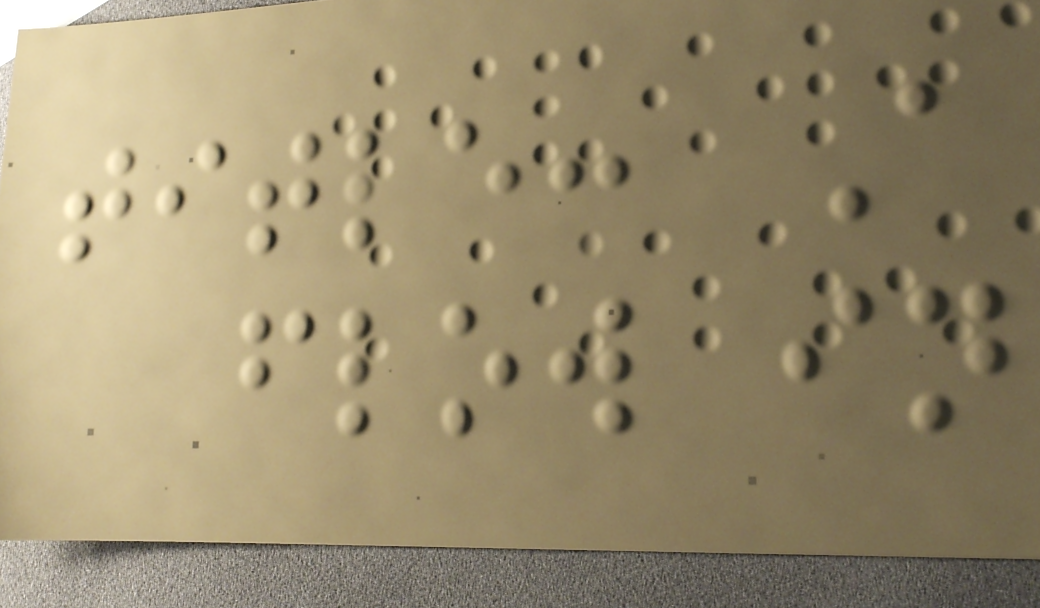title: A
flow in
